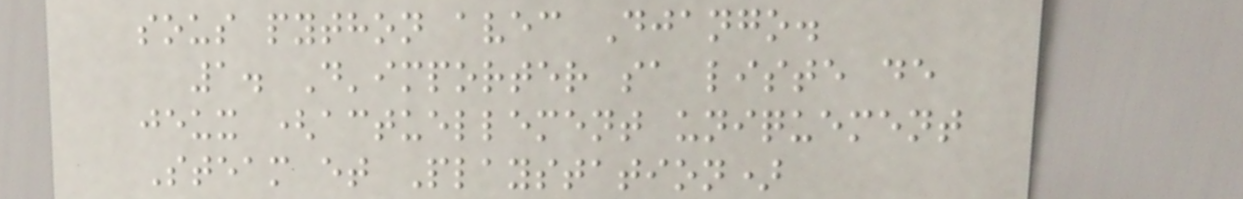sous python avec Django.
1. D'importer sa liste de
jeux (actuellement uniquement
Steam et Playstation)
